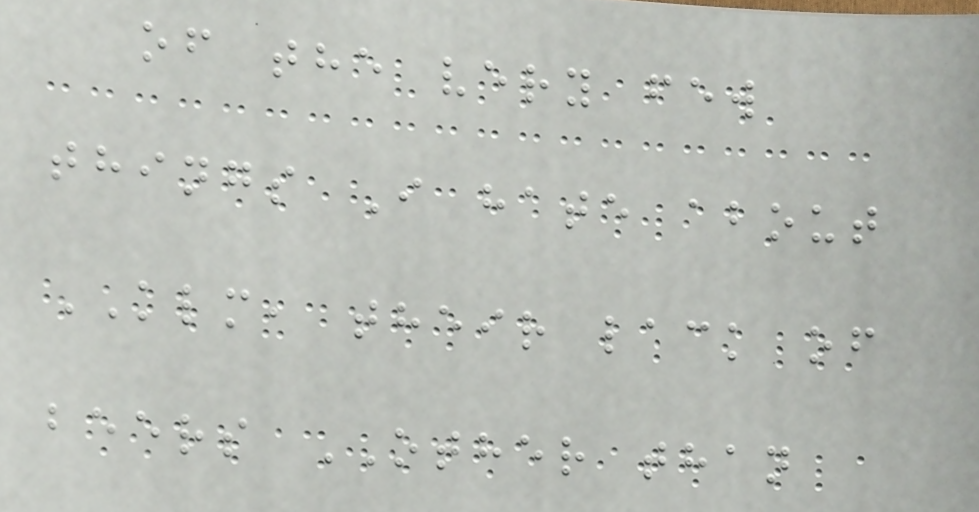of the very few
things I hate about
KLM, their lack of
beers OTHER than
